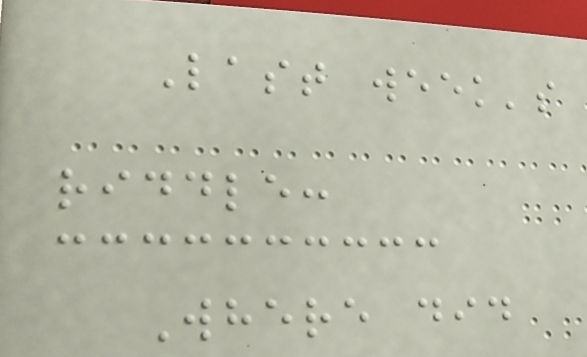Last week's
riddle:
Where did
